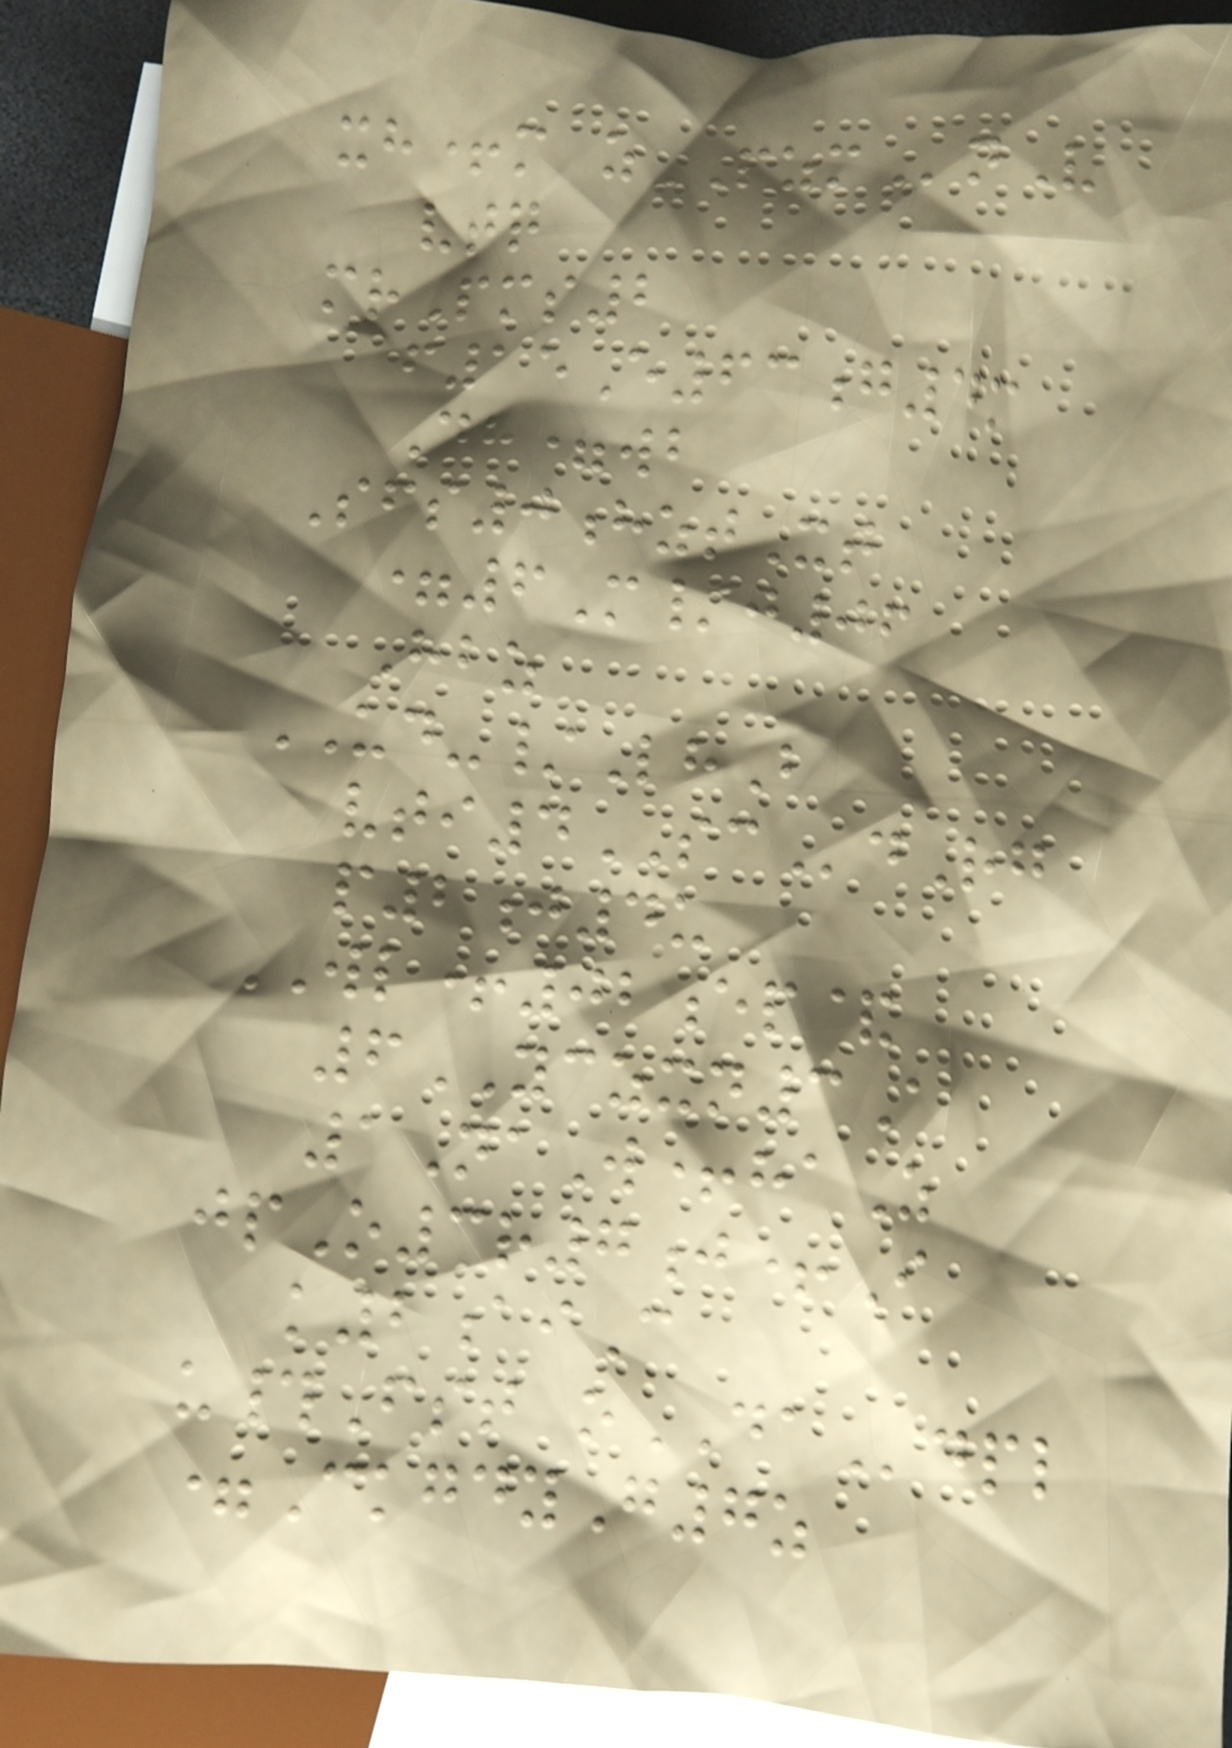xh+m zPZMnV
vtq
mrPms2
f15E63g4m
Dh=wb
Sfs0hztXt
=6M/j06
Hbz
UD-/LhB
vti4SCdRg
p2j4u
WL+02ep&
6YCZXN3A
1NaW+haZ
jpO3r7j+I
k2aiC
u#Fst oDAdpl
=CkgdyG7z
